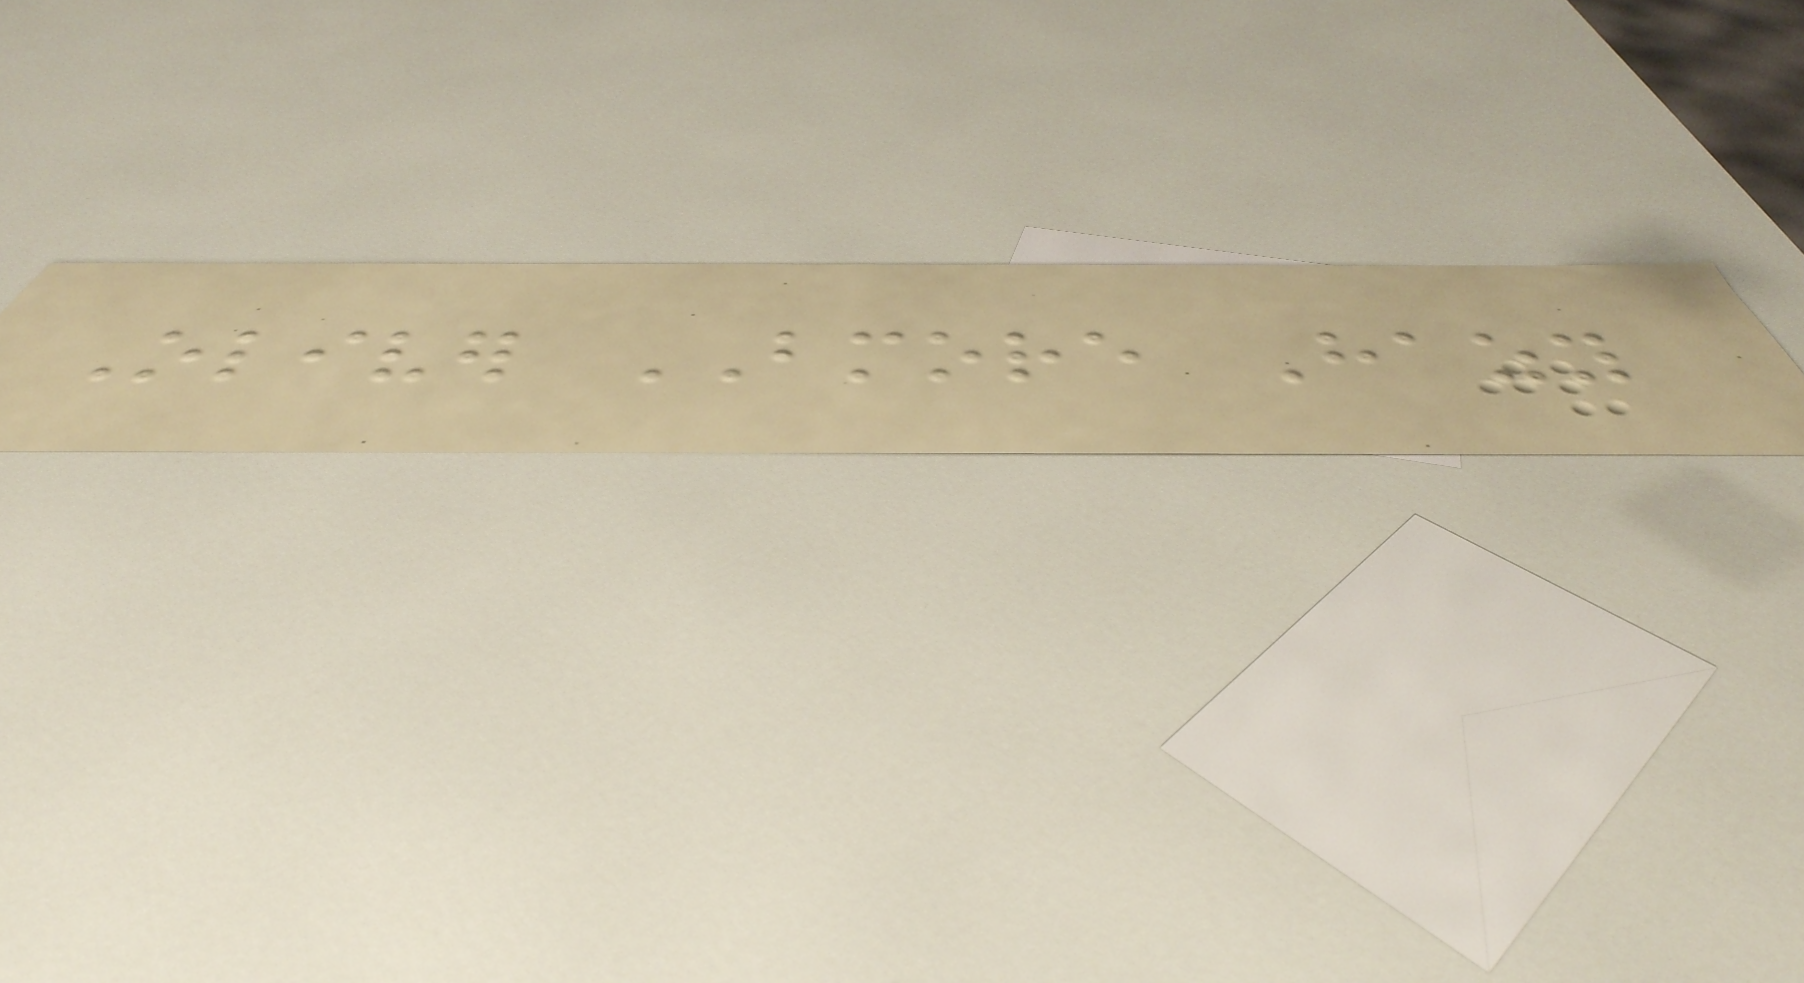Oliver BMORE Hazy
